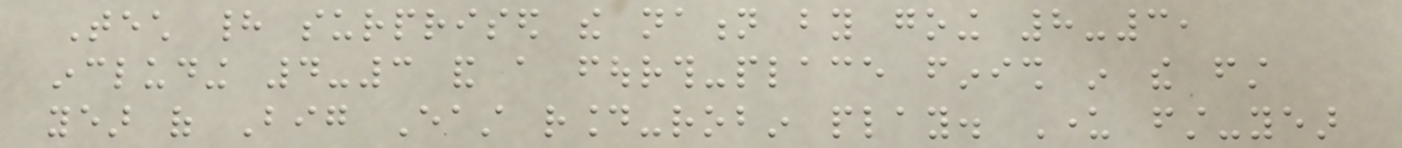Tech had surprised the nation by going 8-3,
including 4-3 and a fourth-place finish in the first
year of Big East round-robin play. Under first-year
